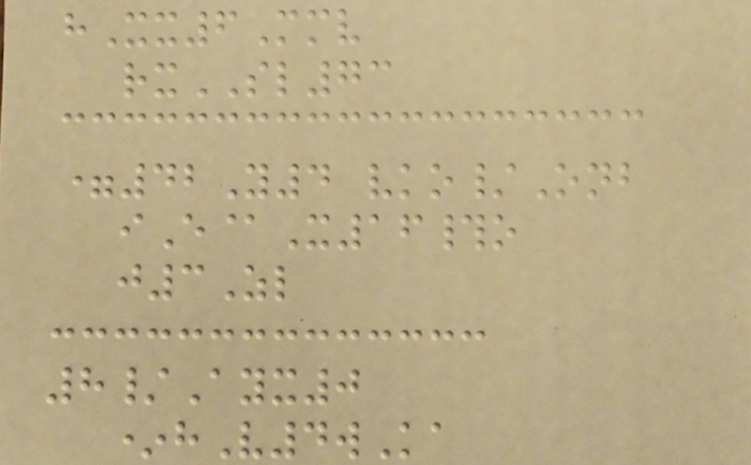hXx6Mmv
rxSL73
=42Y4 vko/Onb
iE@X16#o
j3Zl
8/Ayx0
*hV4wKa
